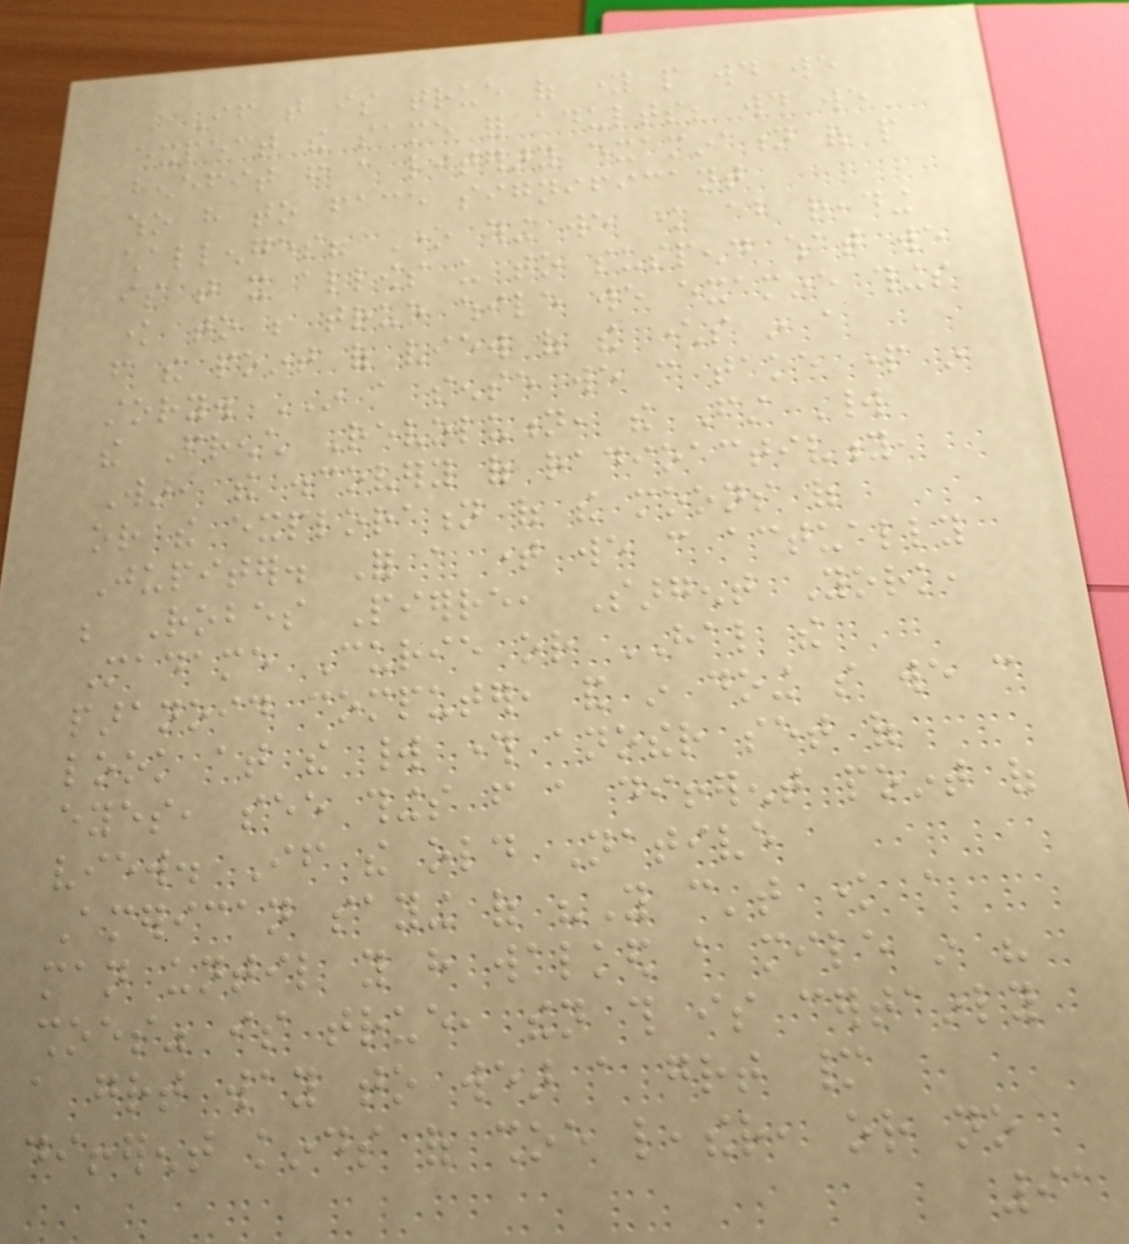If that is true of young people would we
expect the same for adults; would we
benefit from a literary examination of people
who have to face significant
challenges? One thing we know about reading
is that it allows us to suspend what we
know to be true while we examine things
from the point of view of the characters in a
story. IN a sense we can take part in
the French Revolution, the First World
War, the discovery of radioactivity,
or the exploration of the moons of
Jupiter. For a time we can actually
be Robes Pierre, Sargent York,
Madame Curie or HAL the
paranoid computer, and in doing so we can
look at the world through another set of
eyes, see things from a different point of
view. If the old Native
American saying of "You can't know a
man until you have walked a mile in his
shoes" is true, then this is certainly
a great way to wear a great many
different kinds of shoe leather, or no
91
